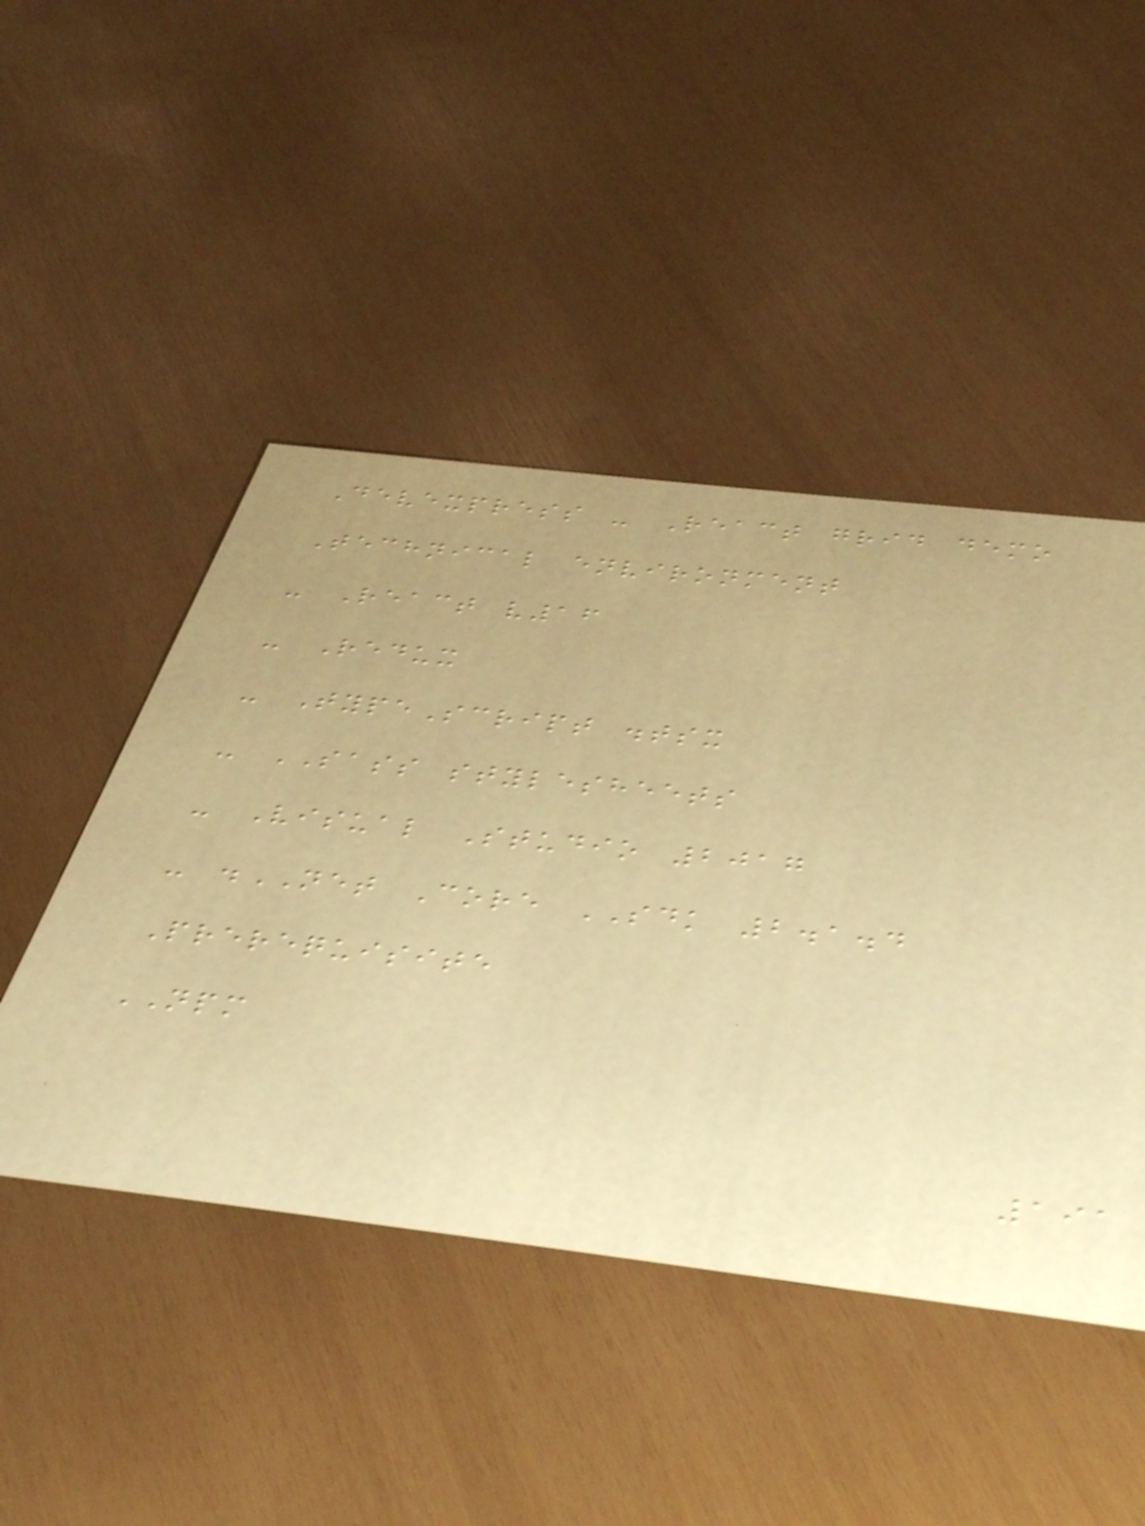Devexpress - React grid demo
Technical environment
- React v16
- Redux
- TypeScript .tsx
- SASS stylesheets
- Visual Studio 2017
- .NET Core SDK 2.1.4
Prerequisite
NPM
191
